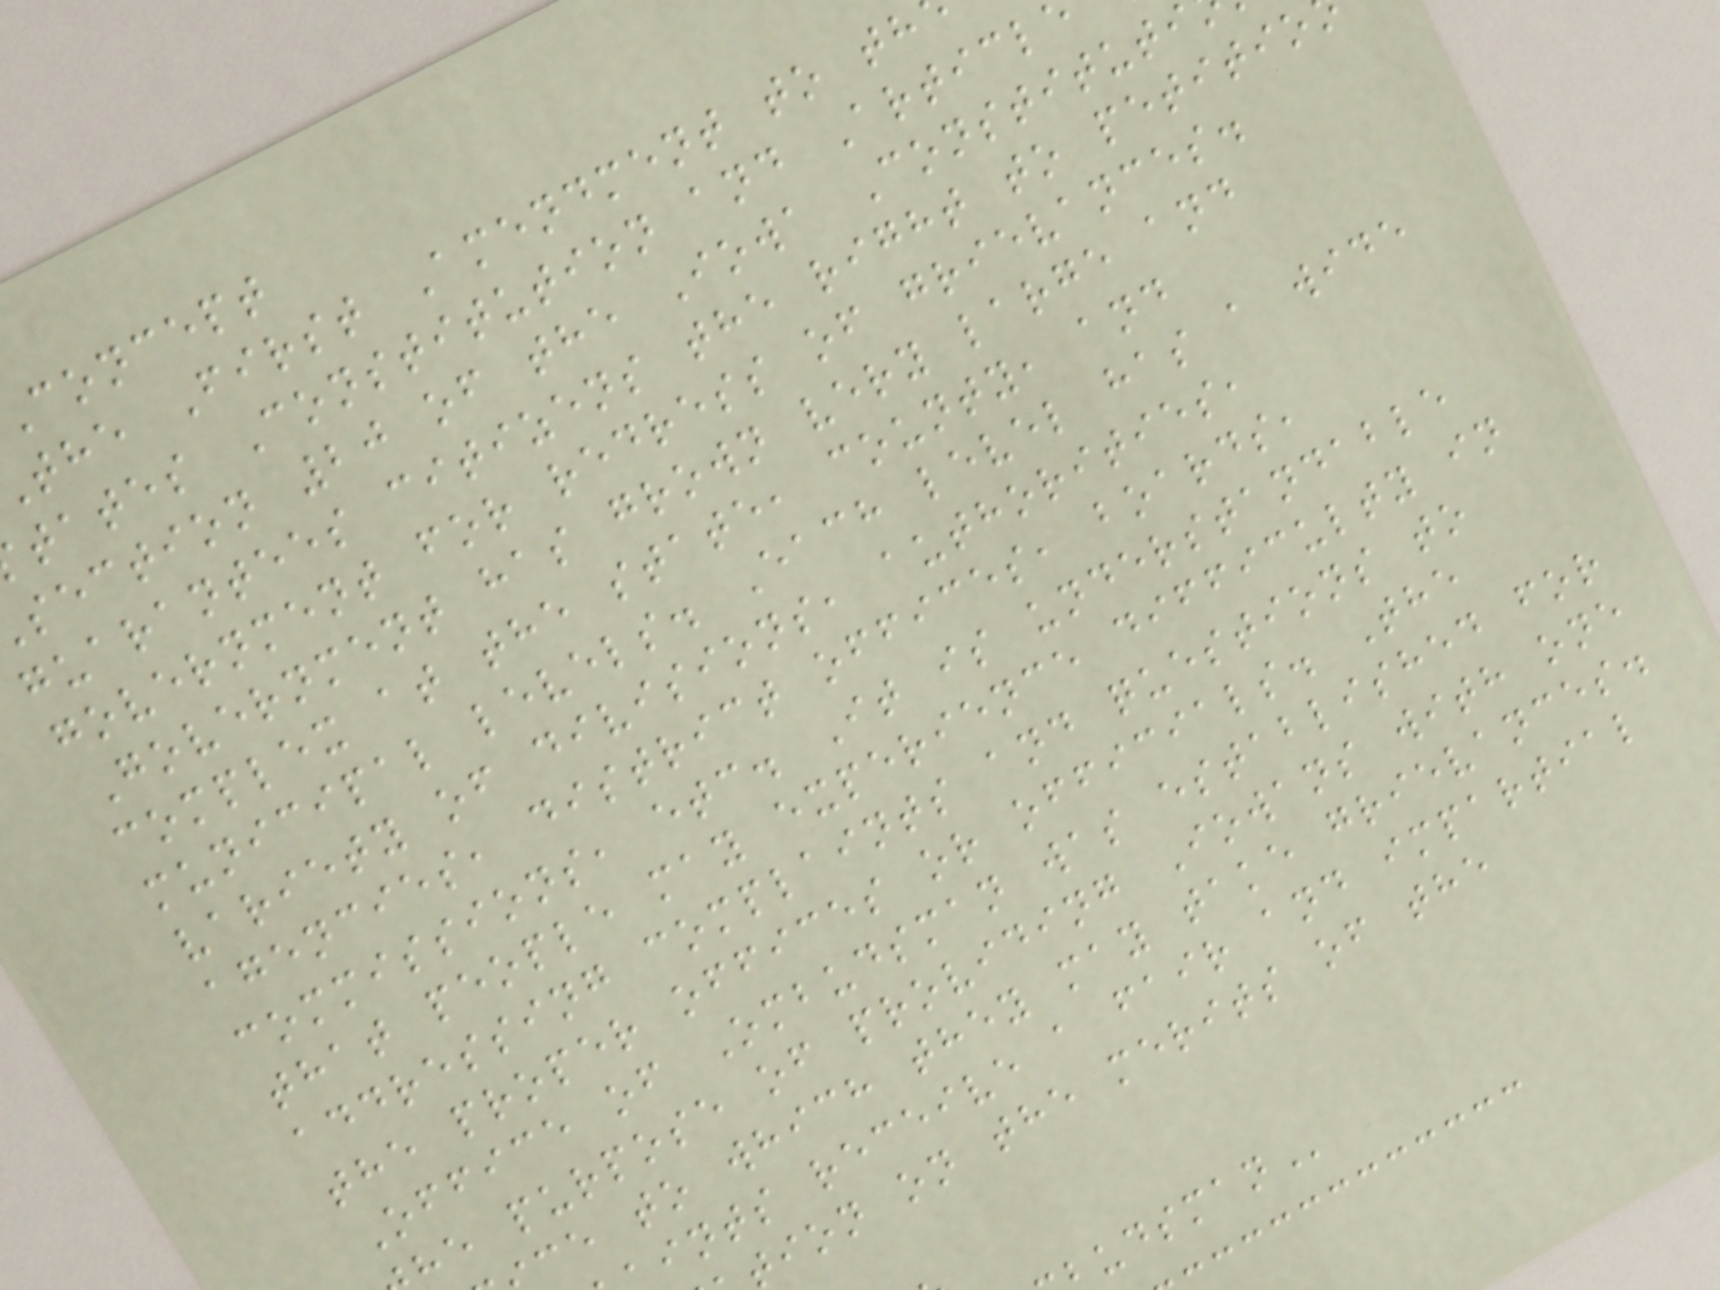concept
the First Amendment to th
tates Constitution and Articl
section 20 of the Iowa Constituti
guarantees citizens the right to petitio
government for redress of grievances.
Government has grown very large and
complex at the state, county, and
municipal levels. Each level has a wide
variety of divisions, authorities,
agencies, district offices, boards,
commissions, etc. It is understandable
that people may experience difficulty in
addressing complaints and questions to
the proper offices or officials. The
Office of Ombudsman was established for
he purpose of providing Iowans with one
ce to which they may take grievances.
ints receive a fair and impartial
ion on the merits of the
